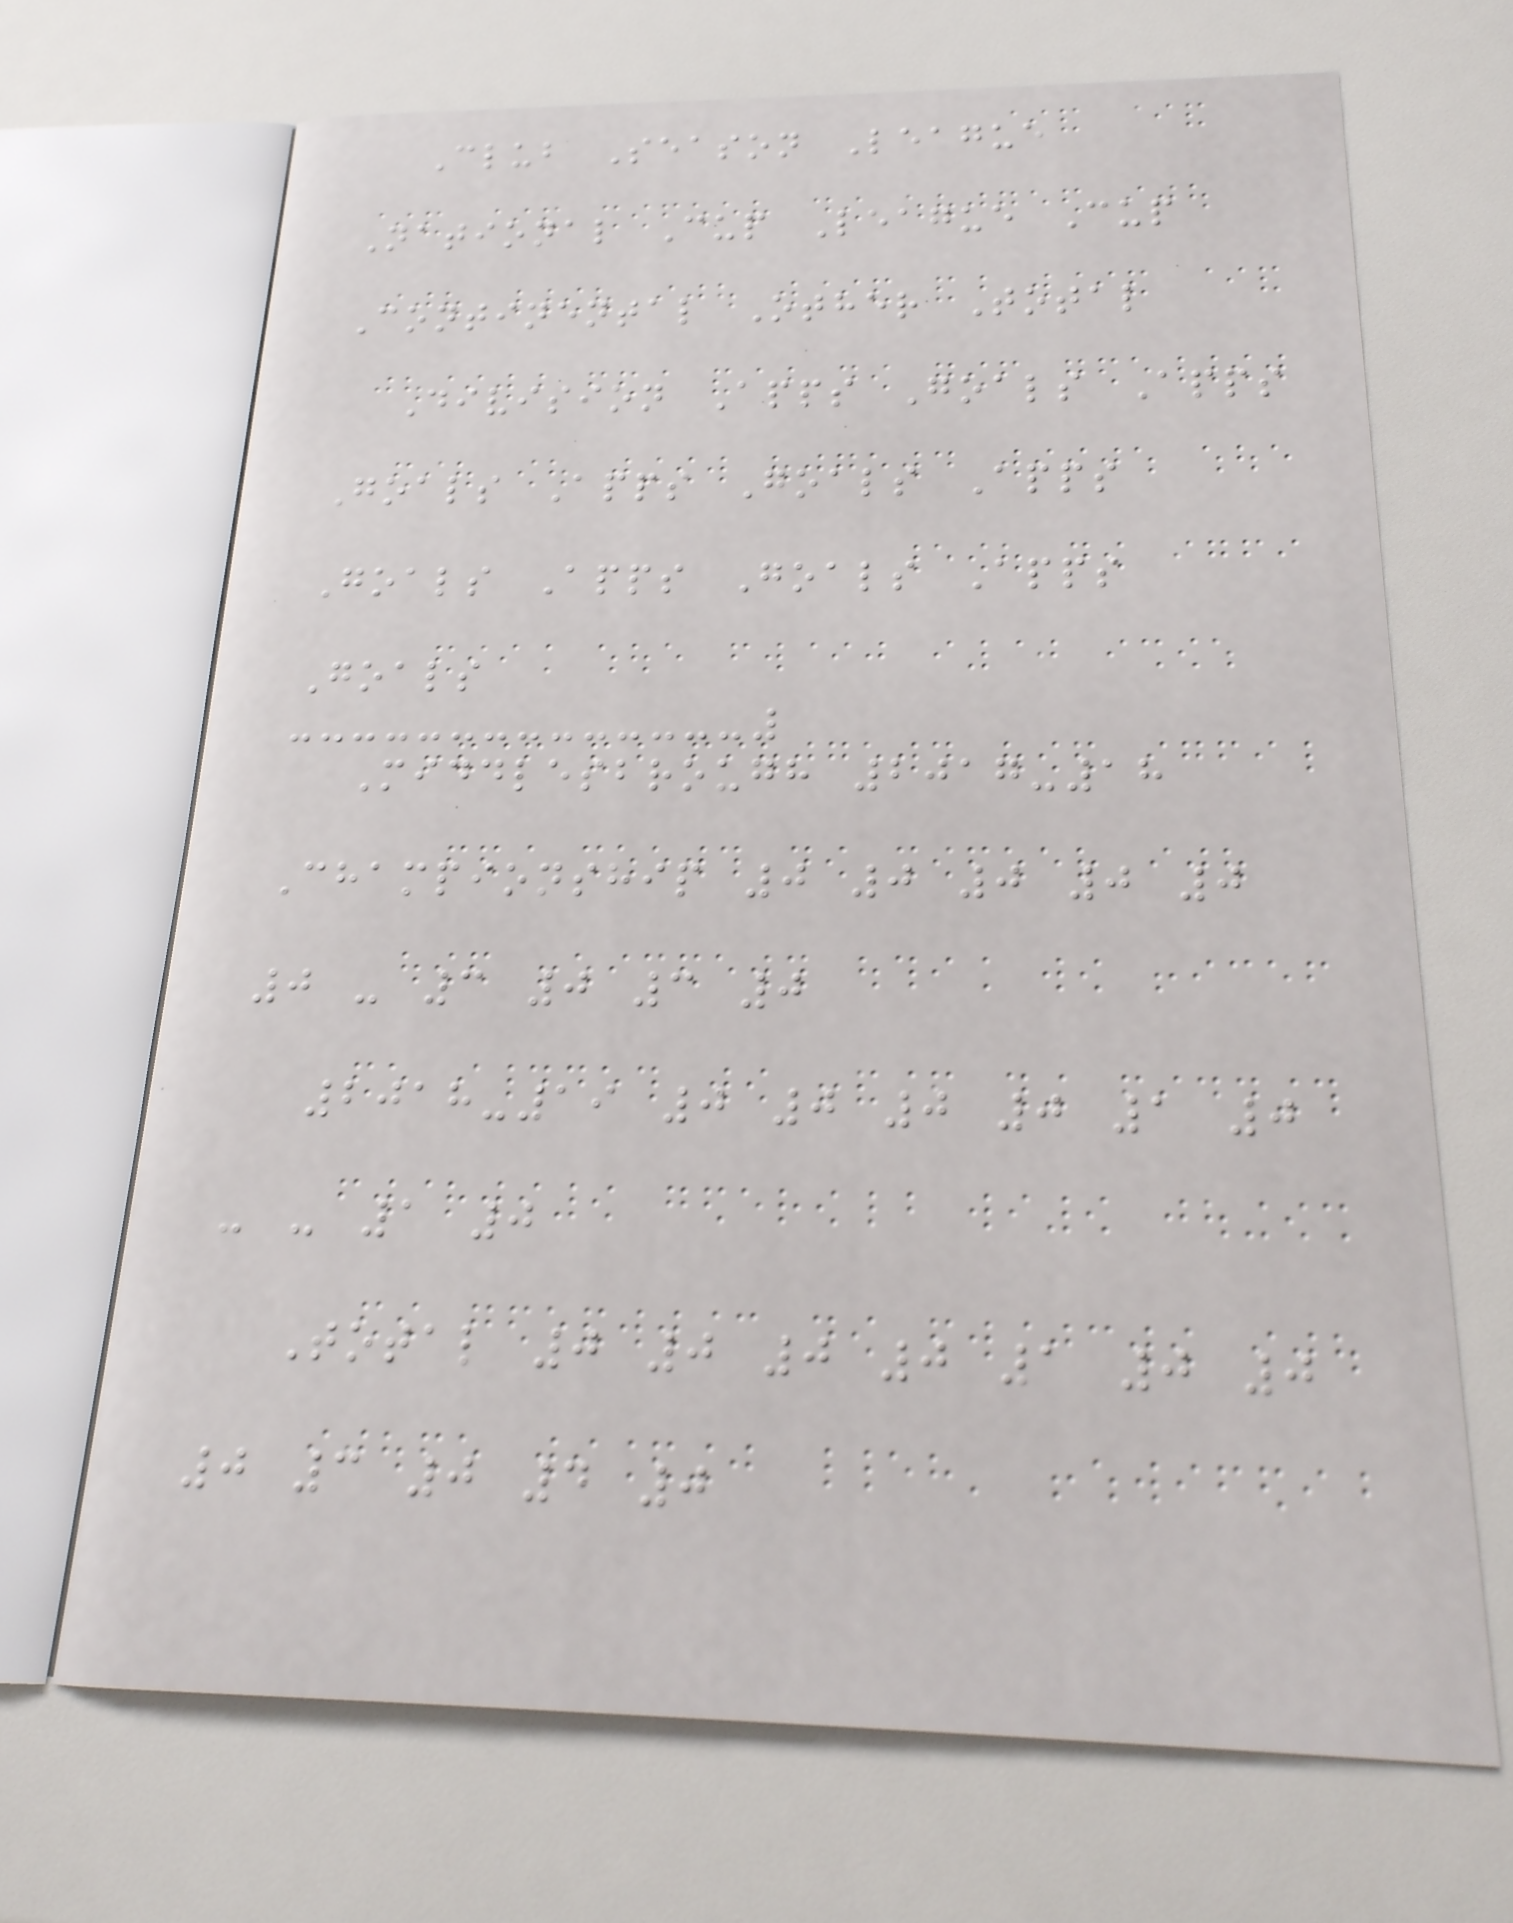Club Season League
National Cup League Cup
Continental Other Total
Division Apps Goals Apps
Goals Apps Goals Apps
Goals Apps Goals Apps
Goals
Middlesbrough 2017-18
Championship 0 0 0 0 0
0 - 3 0 3 0
2018-19 0 0 0 0 1 0
- - 1 0
Total 0 0 0 0 1 0 0
0 3 0 4 0
